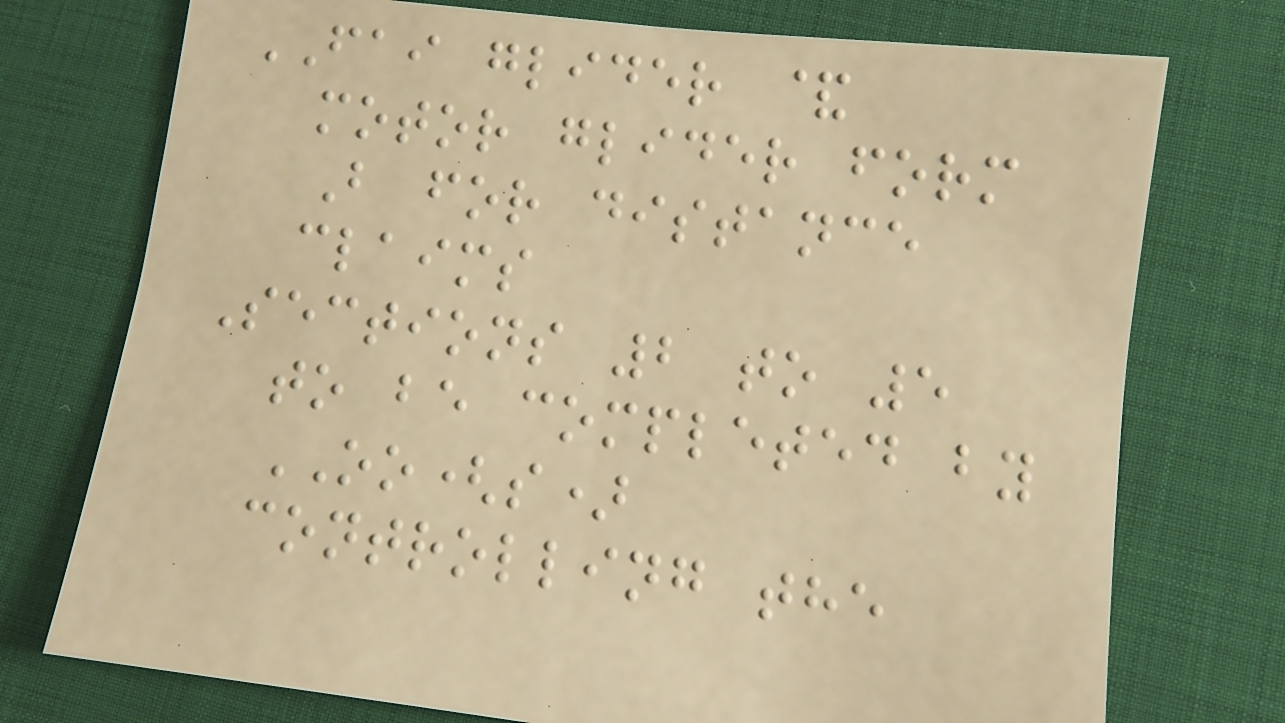FAI glider &
motor glider form
B for distance
claims
Sections 2 to 5
to be completed by
OO(s)
controlling the
